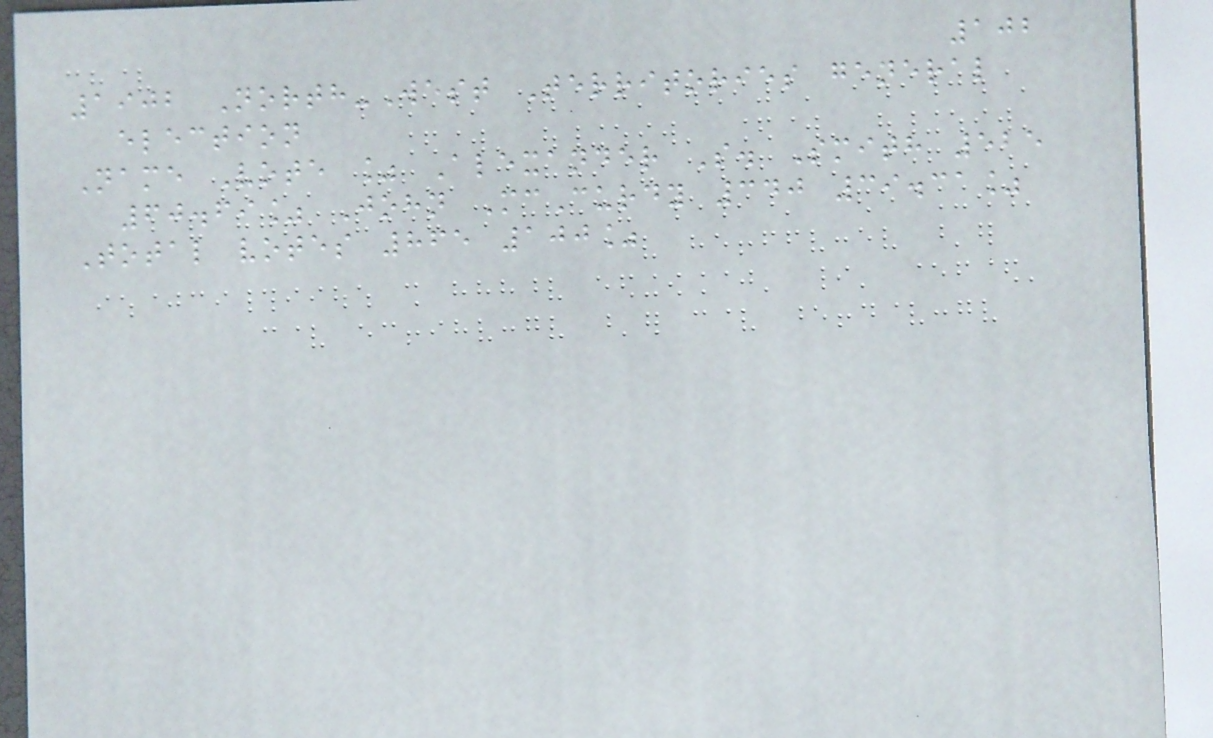102
1902 North-West Territories general
election
Name Vote % Alexander S. Smith 525
60.69% John McCurdy 340 39.31%
Total votes 865 100%
